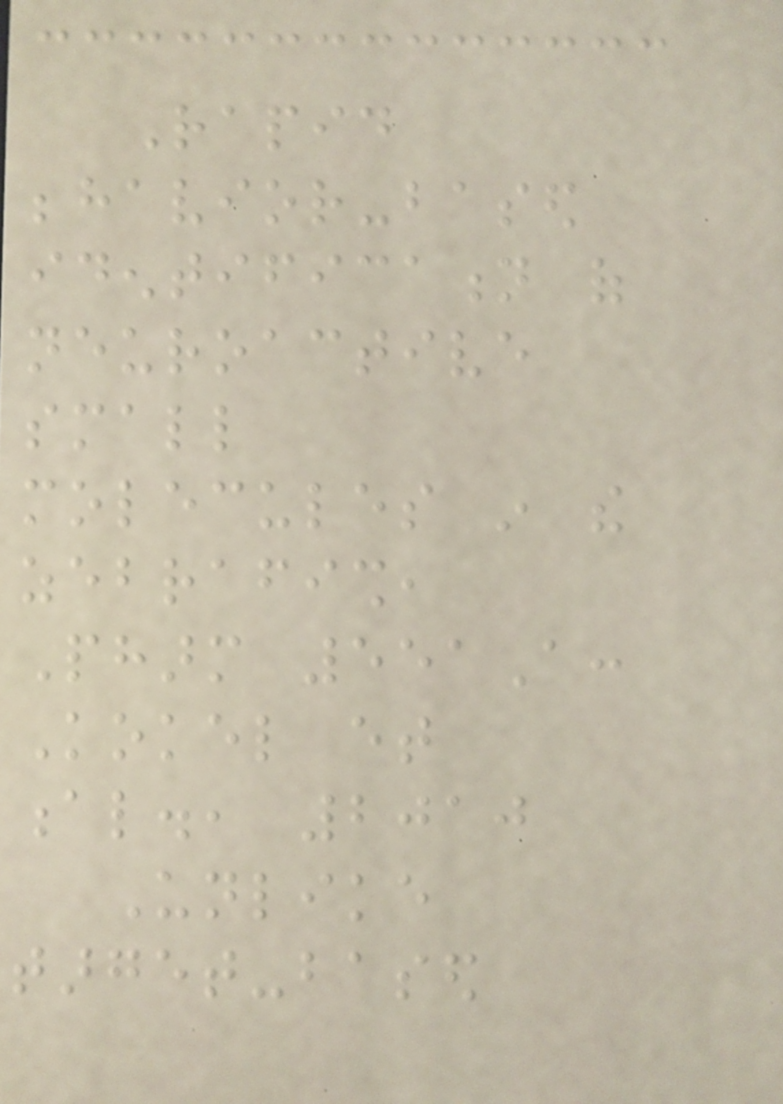Rapid
behavior-based
identification of
neuroactive
small
molecules in the
zebrafish,
Pharm 551A:
Kokel et
al., 2010
Unlike
target-based
